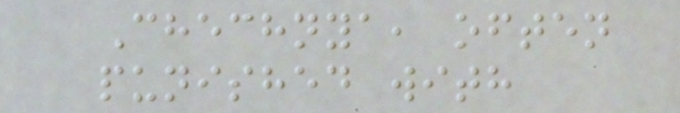Chechnya, often
punished with
